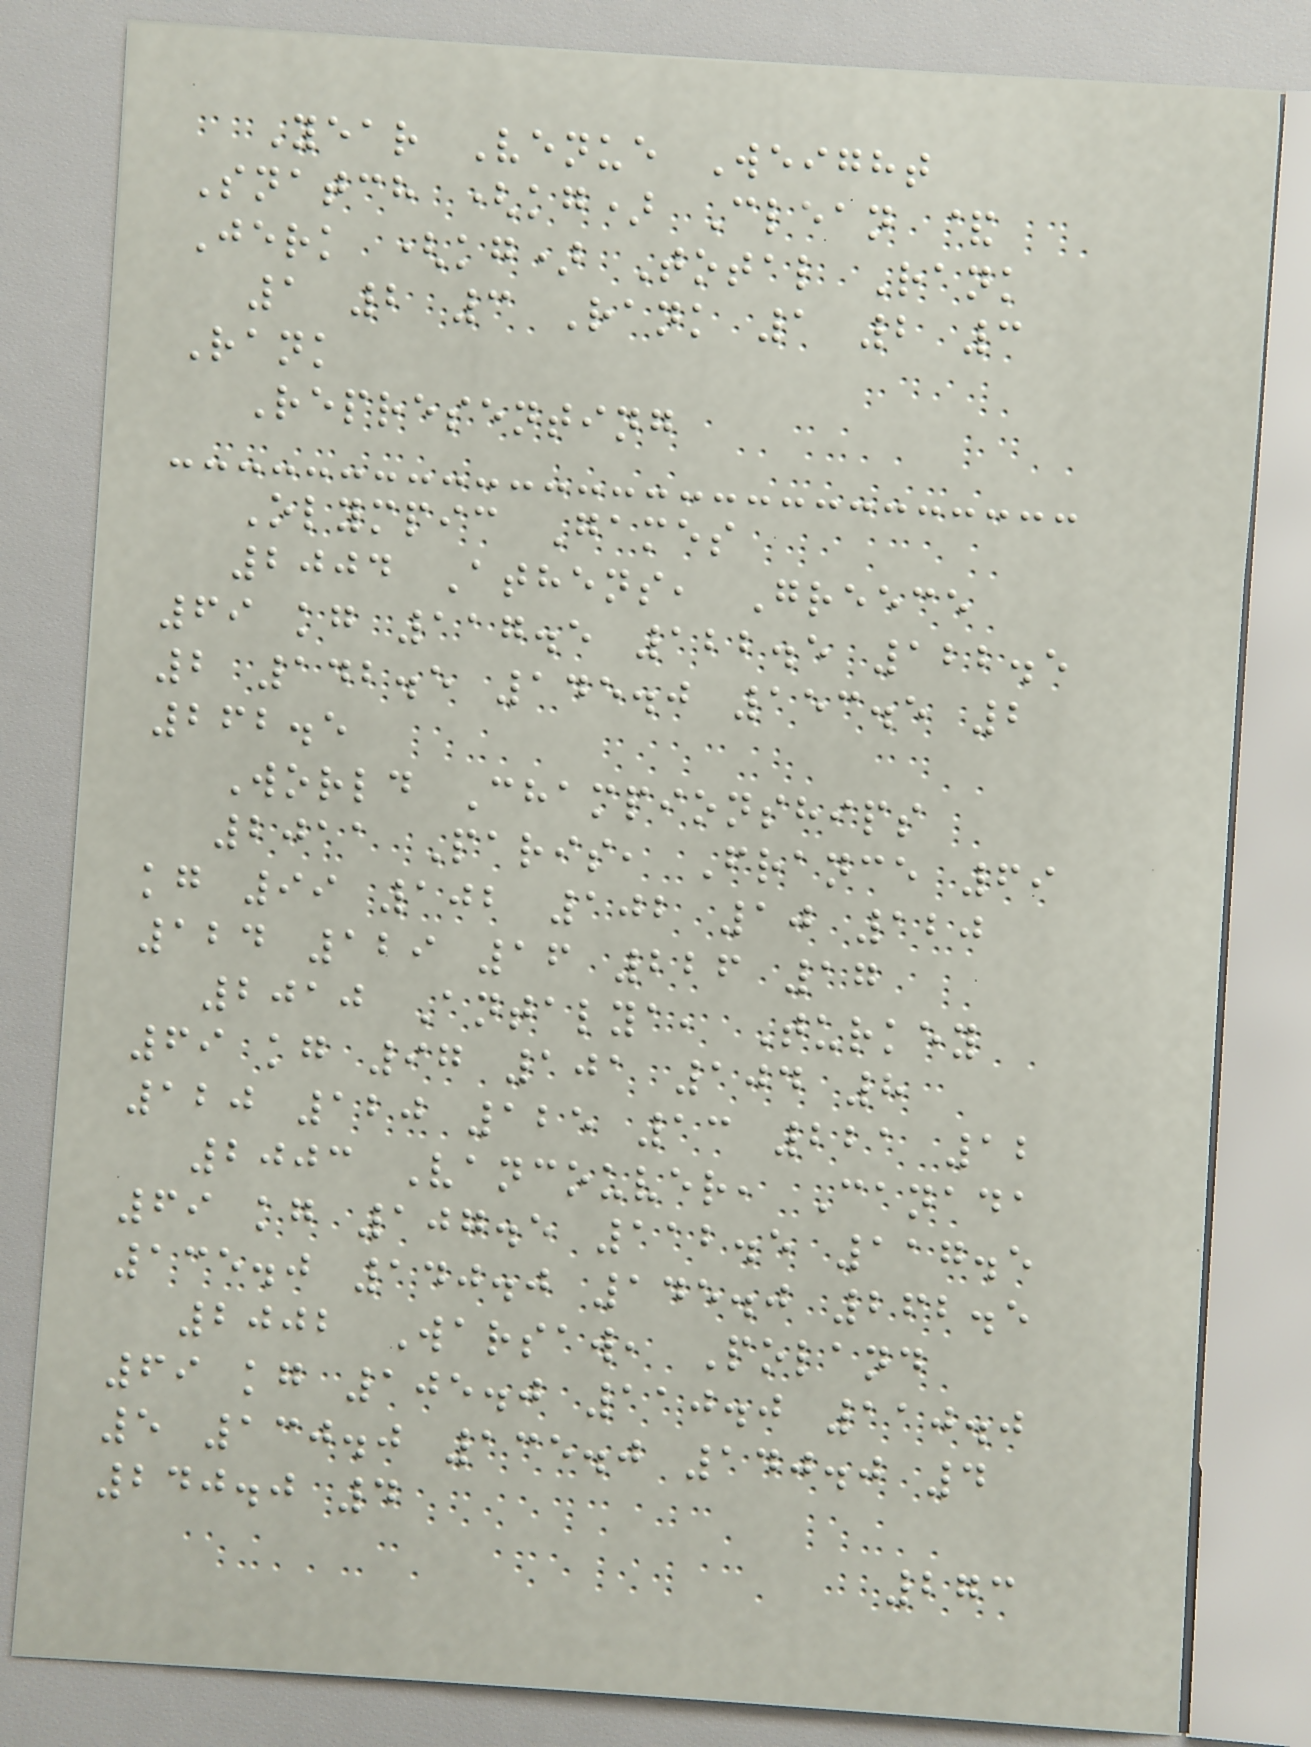Year Venue Weight
Snatch (kg) Clean &
Jerk (kg) Total Rank
1 2 3 Rank 1 2 3
Rank
Representing
Olympic Games
2004 Athens, Greece
69 kg 117.5 122.5 122.5
2 142.5 145.0 153.5 2
262.5
World Championships
2011 Paris, France 69
kg 99 102 102 10 120
124 129 16 226 17
2010 Antalya, Turkey
69 kg 97 101 104 8
120 120 125 13 221 12
2003 Vancouver, Canada
69 kg 107.5 112.5 117.5
135.0 140.0 145.0 262.5
2002 Warsaw, Poland
69 kg 105.0 110.0 110.0
5 130.0 135.0 140.0 4
240.0 4
273
